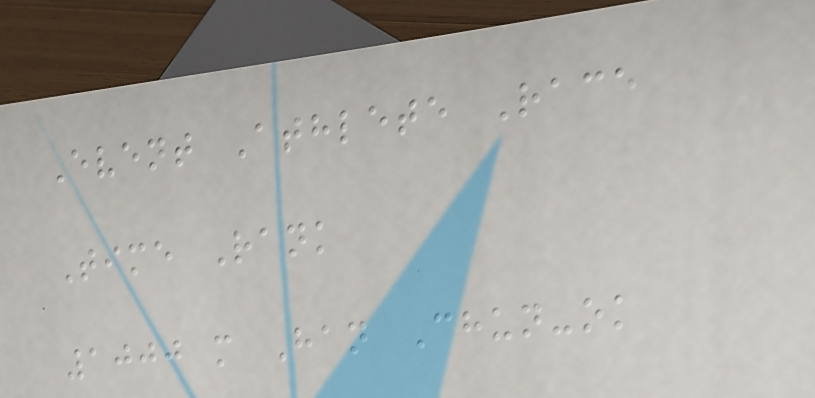Event Athlete Race
Time Rank
1000 m Han Chun-ok
